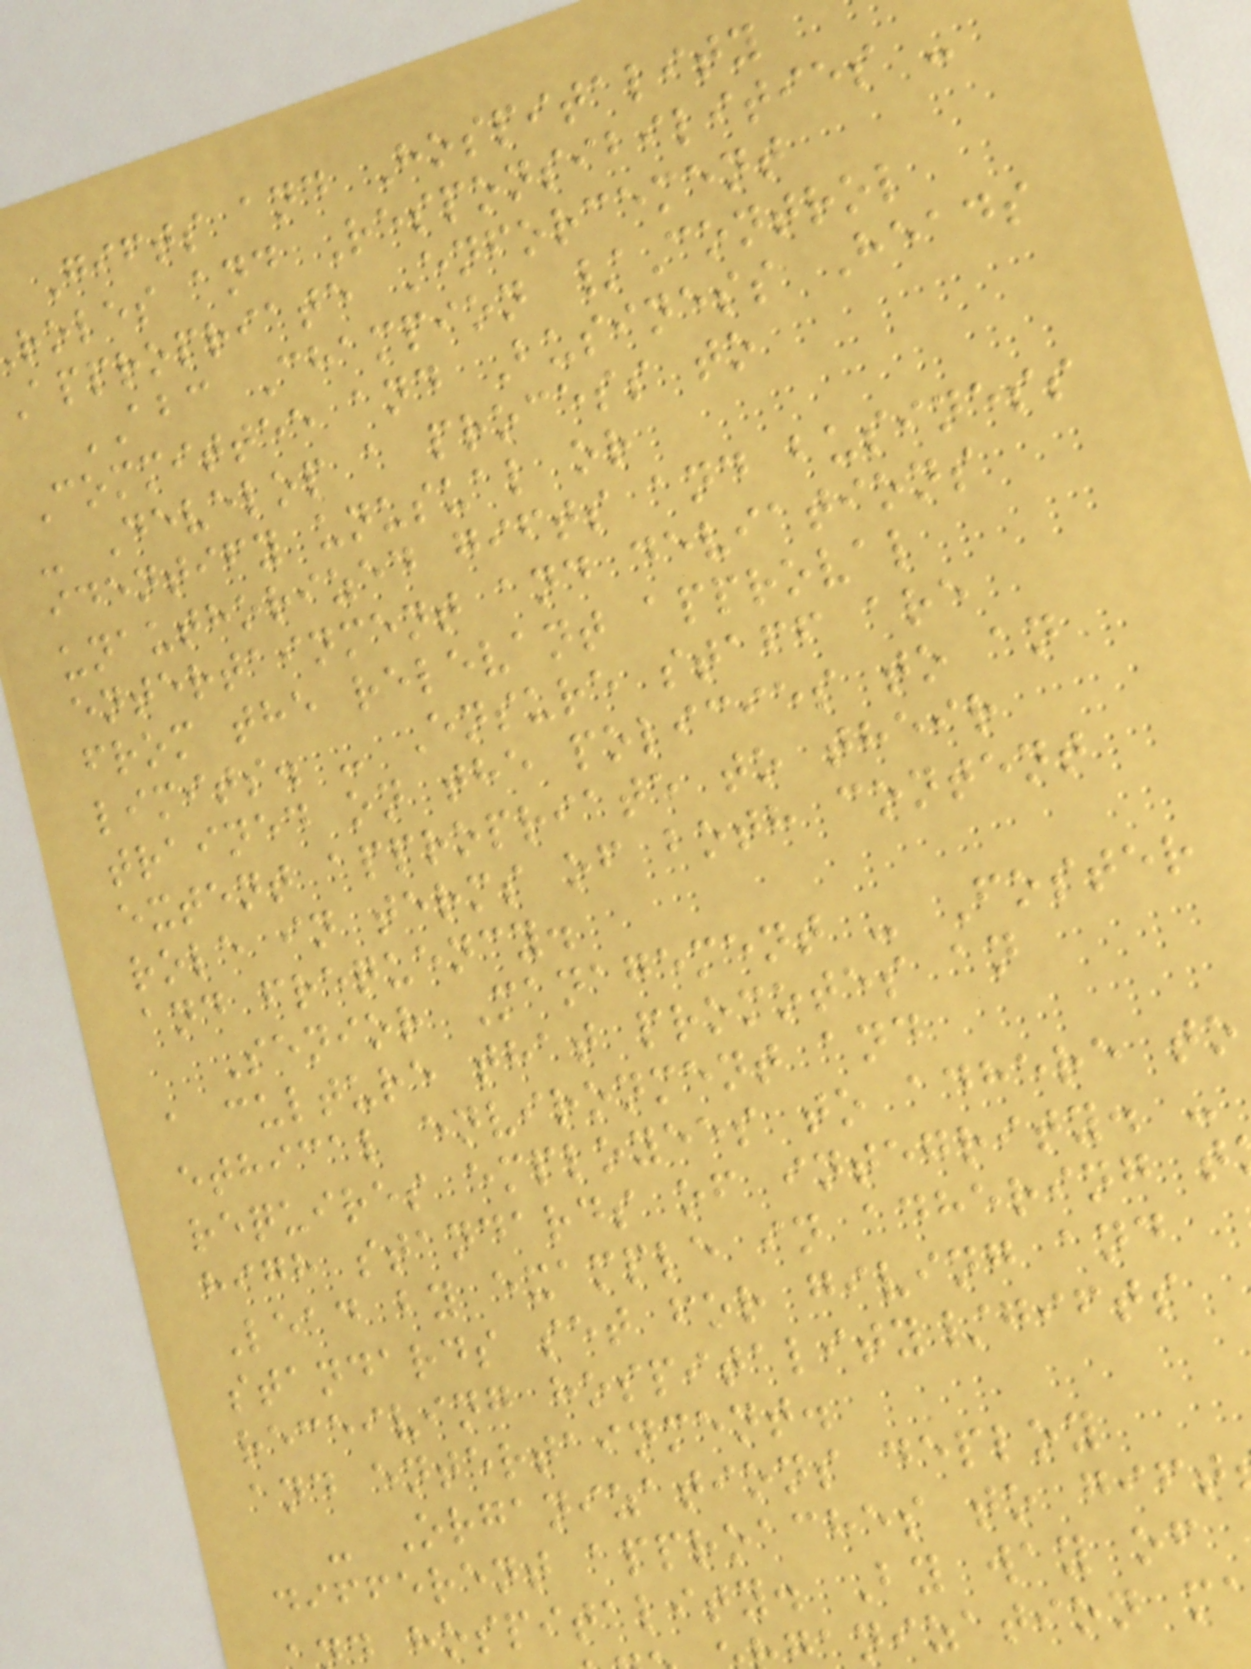Gifts and Hospitality
roles and Responsibilities -
appropriate Enforcement
ABC Champion /Control
Committee and Business Heads
- Develop a process to
identify unusual or
unauthorized gifts and business
entertainment and deviations
from the relevant approval
limits. - Ensure staff are
trained on the policies to an
extent appropriate to their
role in terms of both content
and frequency.
Senior Management - Foster
a culture that promotes an
ethical environment and
requires employees to adhere to
high standards of integrity. -
Lead by example in adhering t
standards set for giving and
receiving hospitality/gifts
and entertainment.
- Organizations deploy
different approaches to gift
hospitality. By way of
anization m
